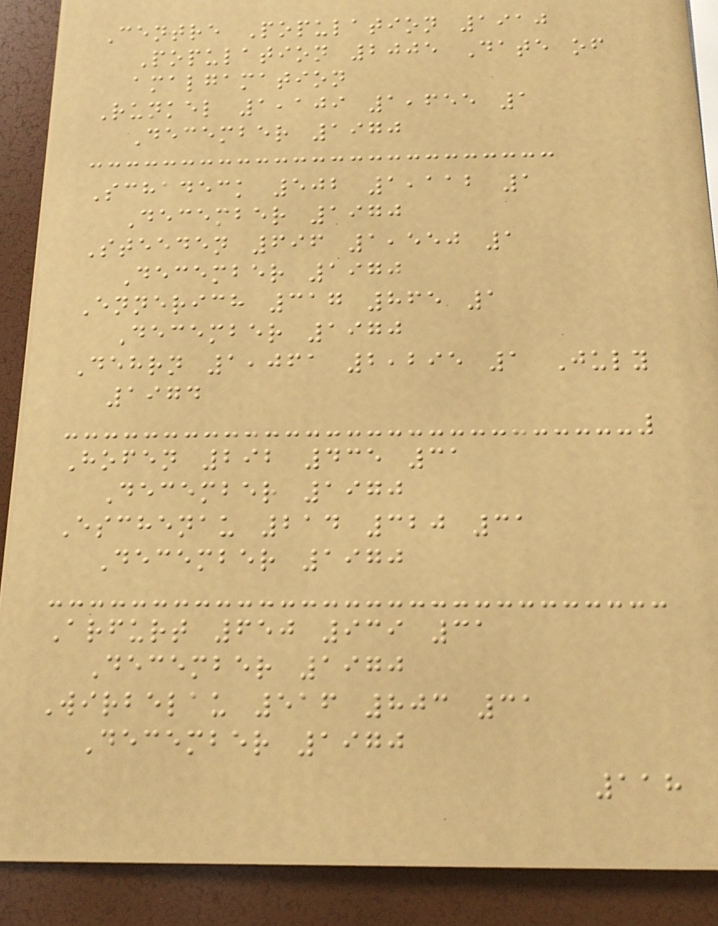Centre Population 1910
Population 2005 Date of
amalgamation
Runkel 1,109 1,655 1
December 1970
Schadeck 502 1,112 1
December 1970
Steeden 696 1,550 1
December 1970
Ennerich 317 865 1
December 1970
Dehrn 1,061 2,295 1 July
1974
Hofen 292 435 31
December 1970
Eschenau 214 320 31
December 1970
Arfurt 650 939 31
December 1970
Wirbelau 516 803 31
December 1970
118
